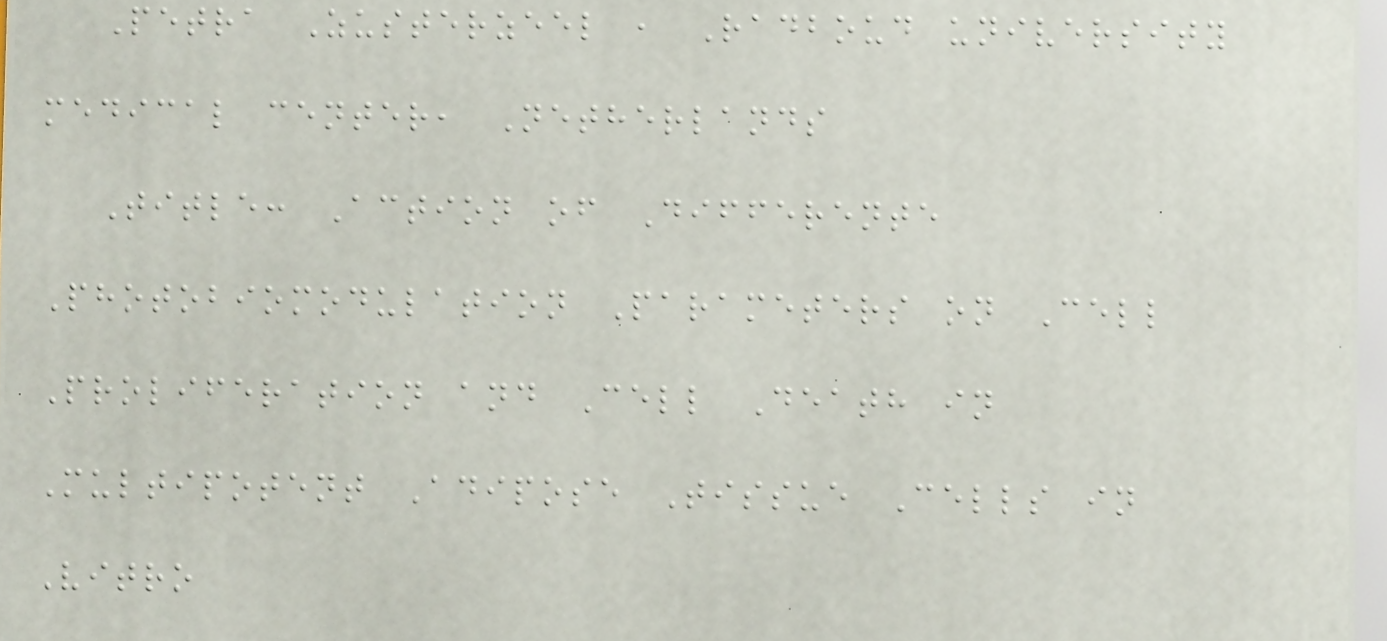Petra Zusterzeel , Radboud university
medical center, Netherlands
Title: Action of Differente
Photobiomodulation Parameters on Cell
Proliferation and Cell Death in
Multipotent Adipose Tissue Cells in
Vitro
